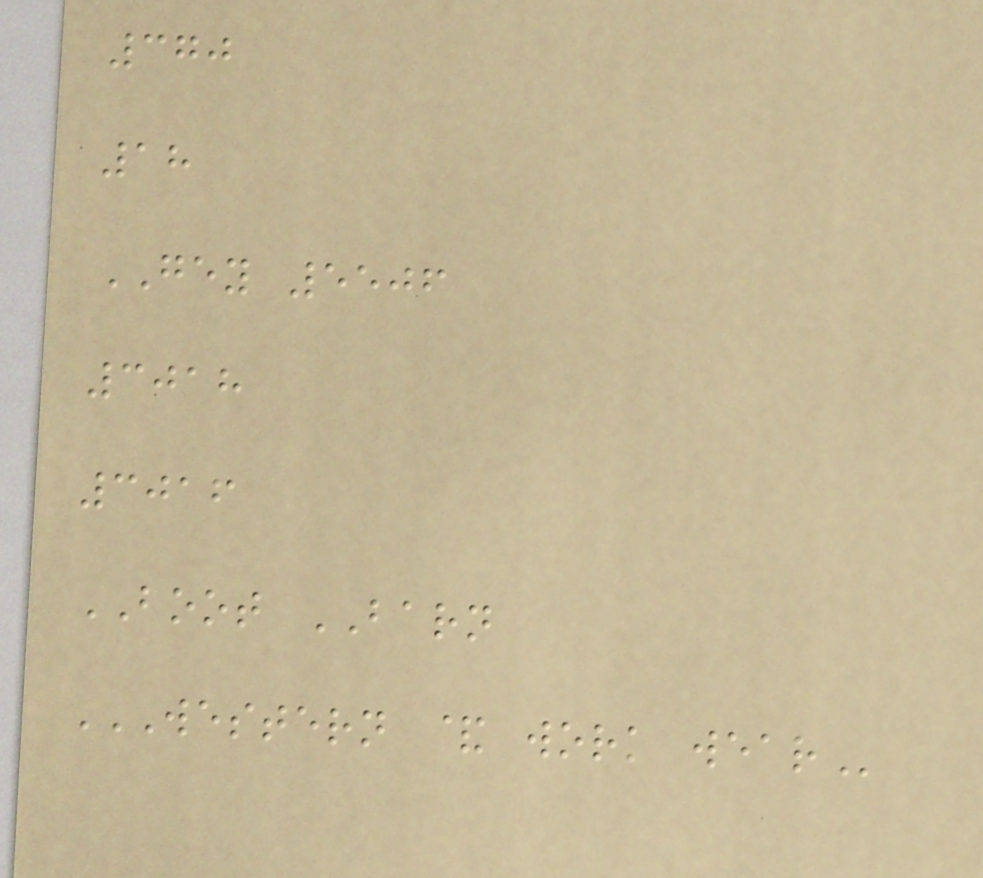370
18
GEY 5506
3018
3016
BOOT BARN
WESTERN & WORK WEAR
